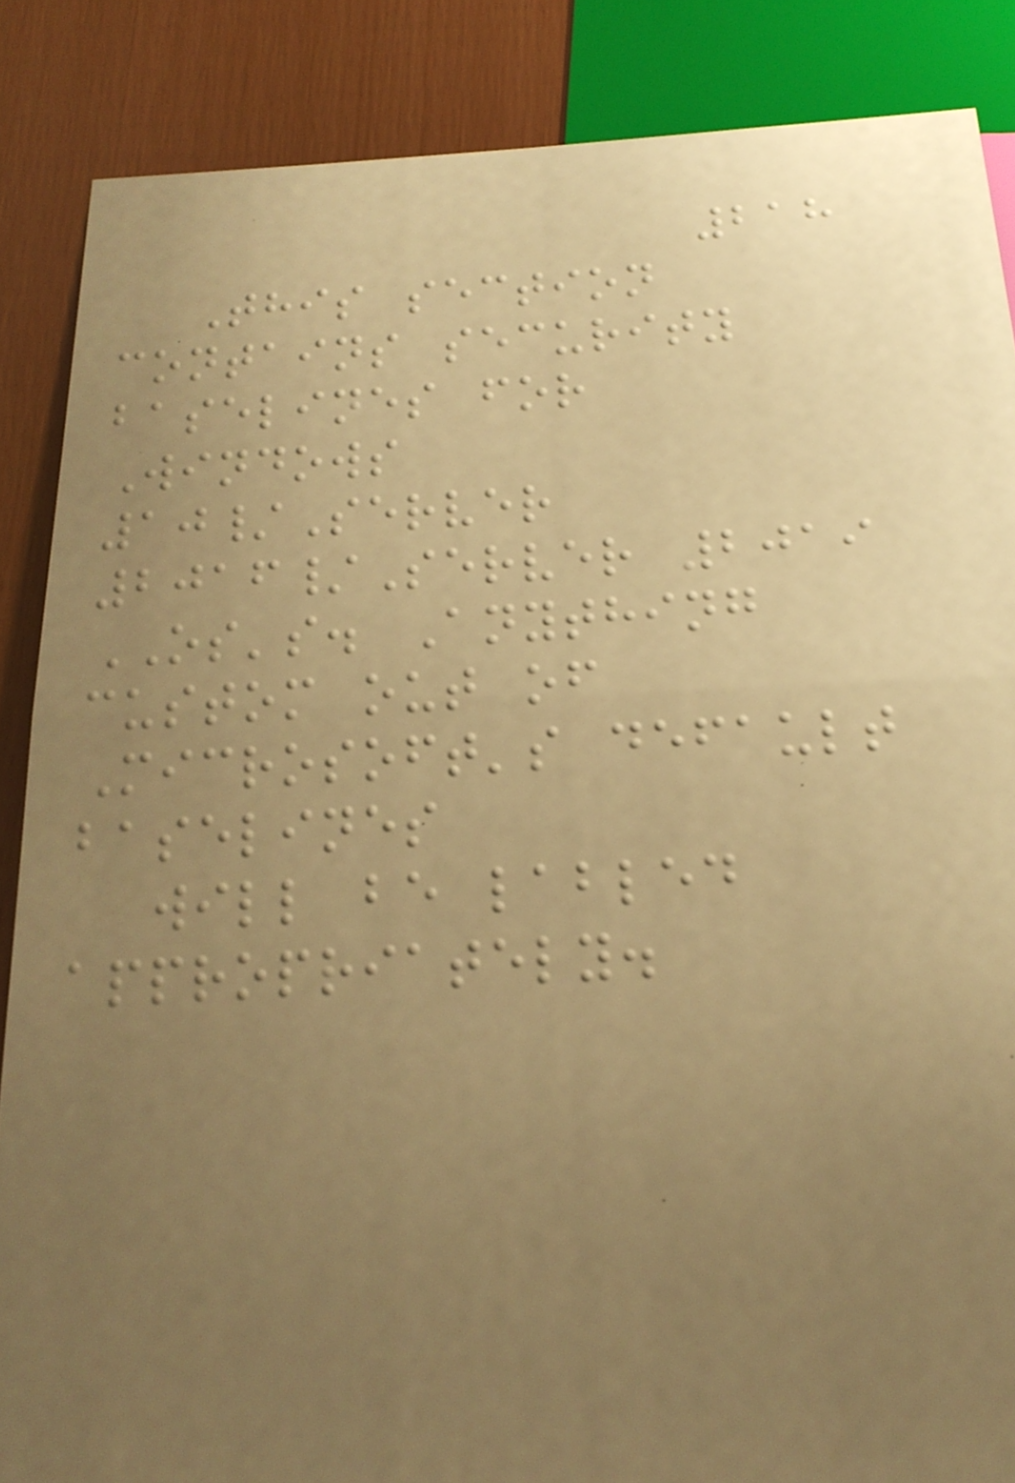218
This section
contains security
baselines for
Windows
10/Server
2016/Server 2019
OS's. Anything
custom out of
Microsoft's default
baselines
will be labled
appropriately.
